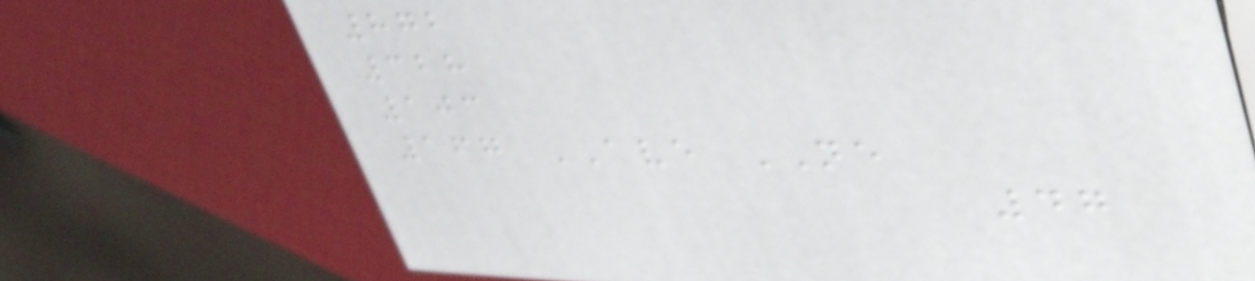872
328
103
167 AVE NE
47
